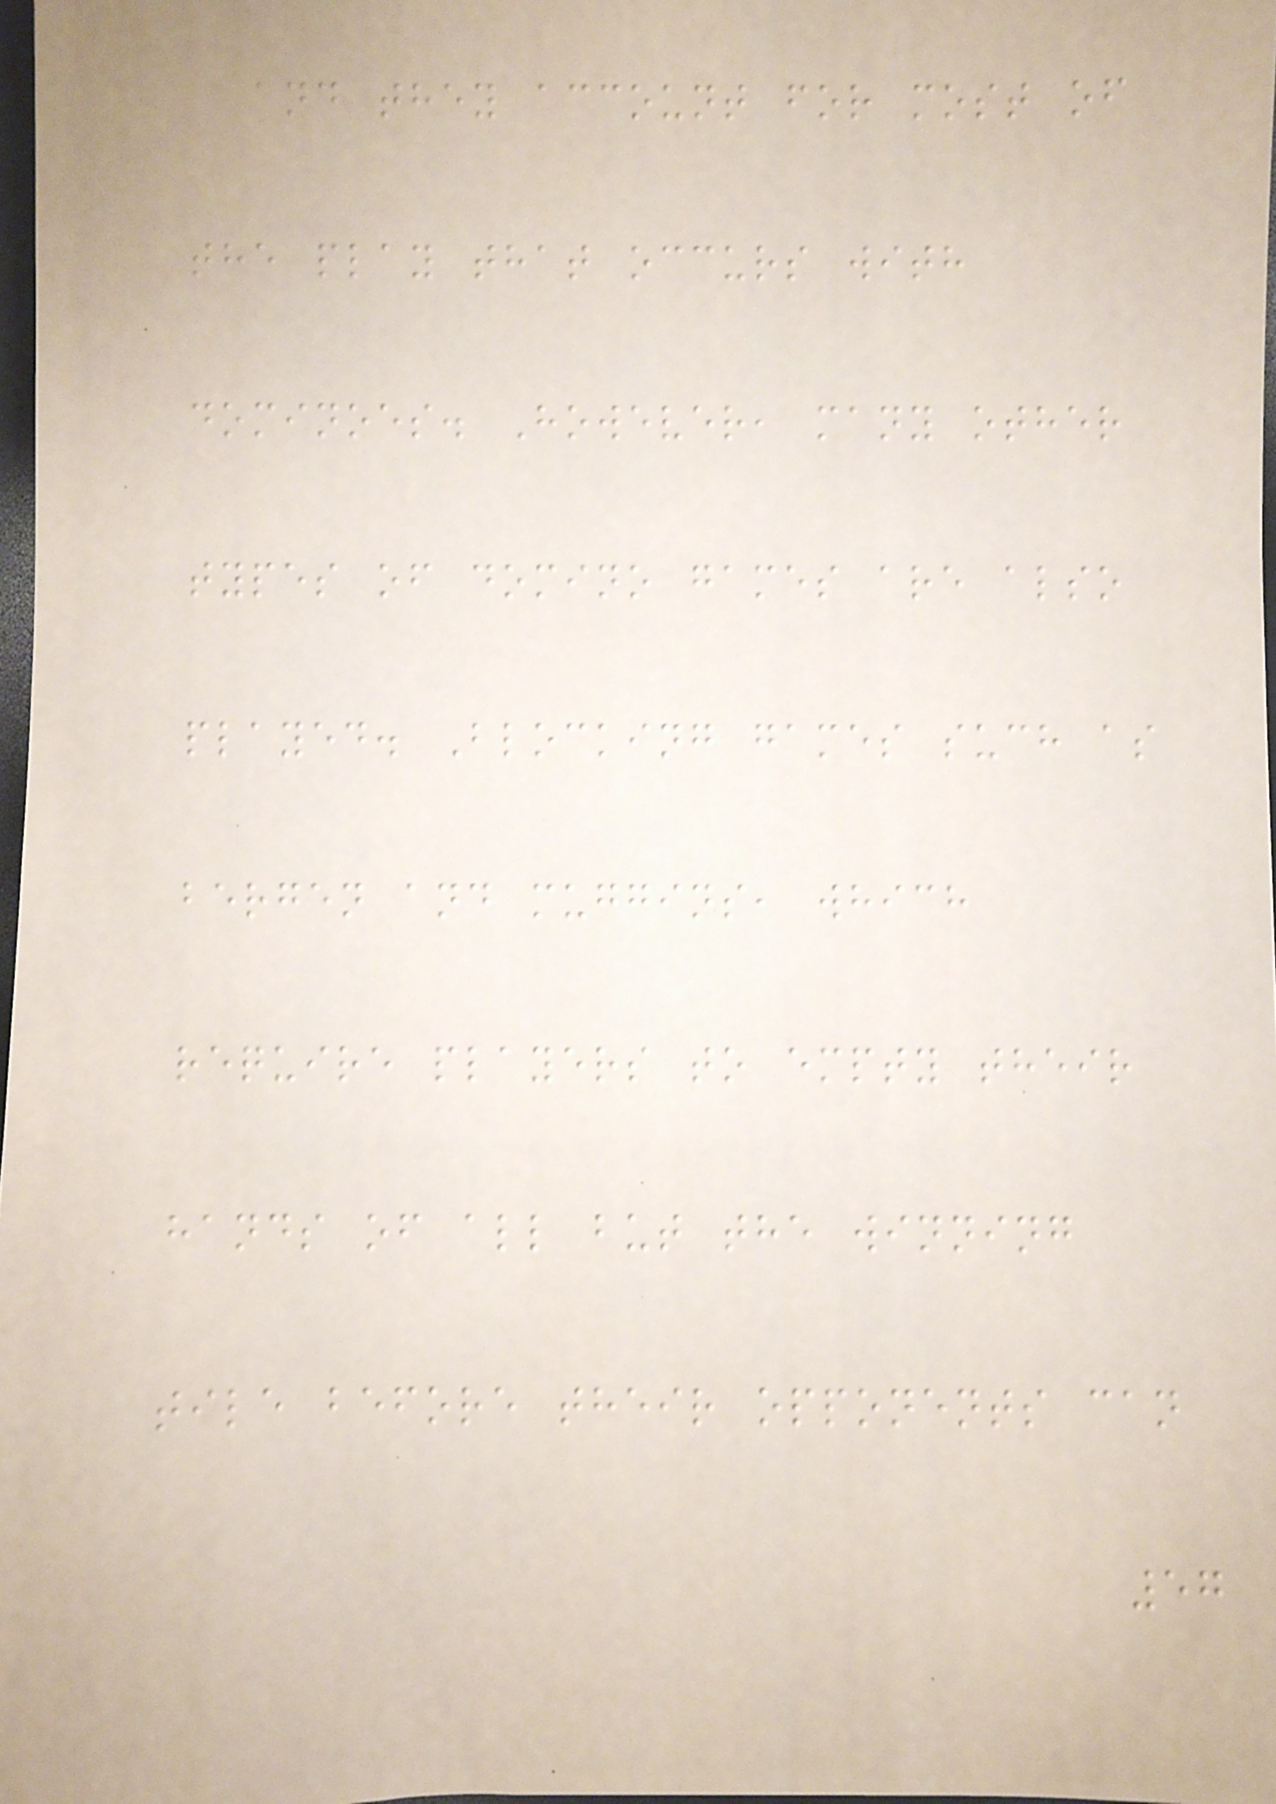and they account for most of
the play that occurs with
dominoes. However, many other
types of domino games are also
played. Blocking games such as
bergen and muggins, which
require players to empty their
hands of all but the winning
tile before their opponents can
57
